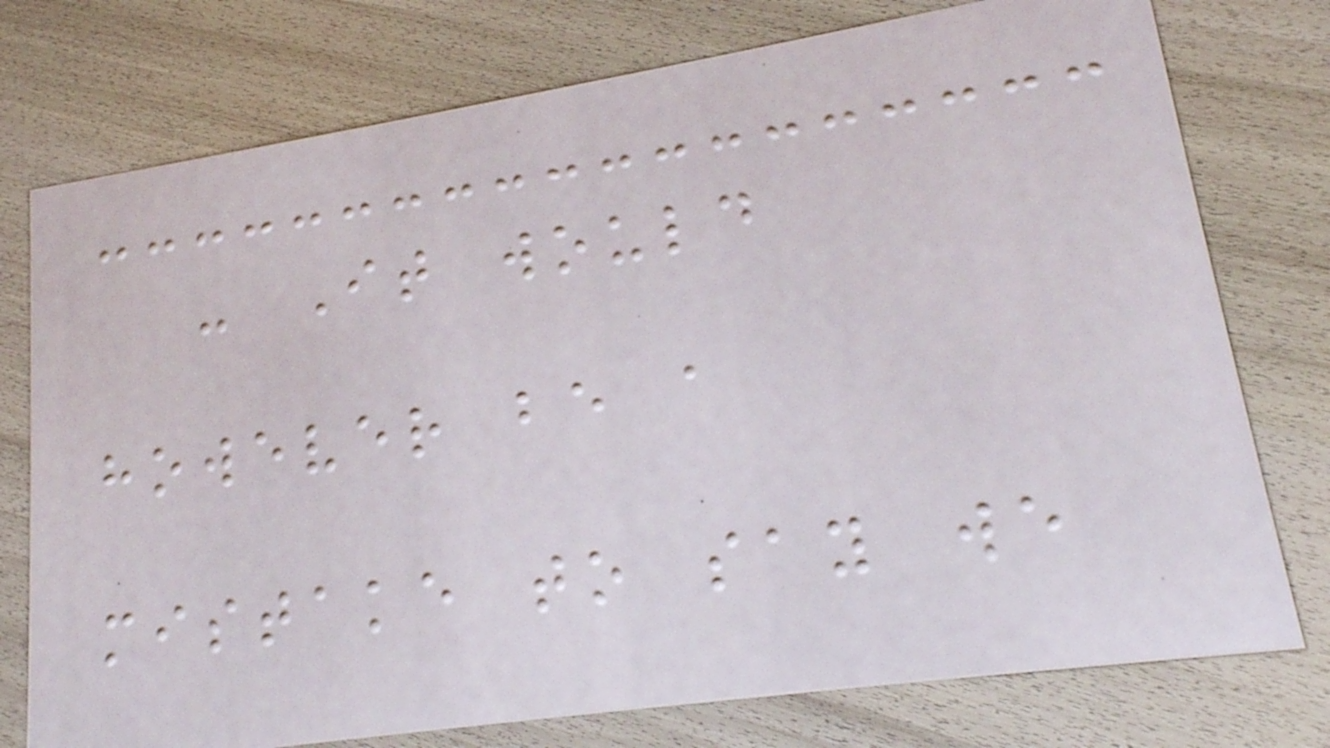- It would
however be a
mistake to say we
